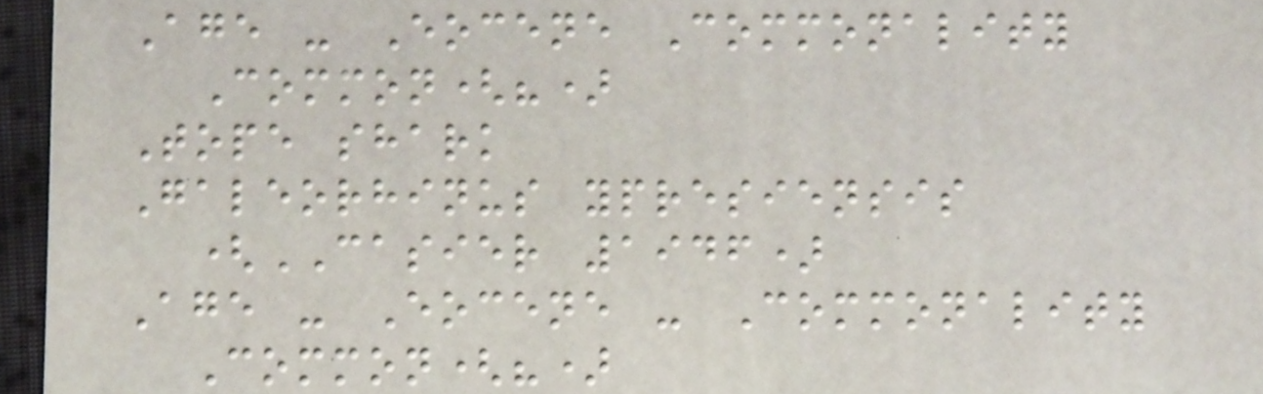Age - Eocene Commonality
Common(?)
Tope shark
Galeorhinus ypresiensis
(CASIER 1946)
Age - Eocene - Commonality
Common(?)
